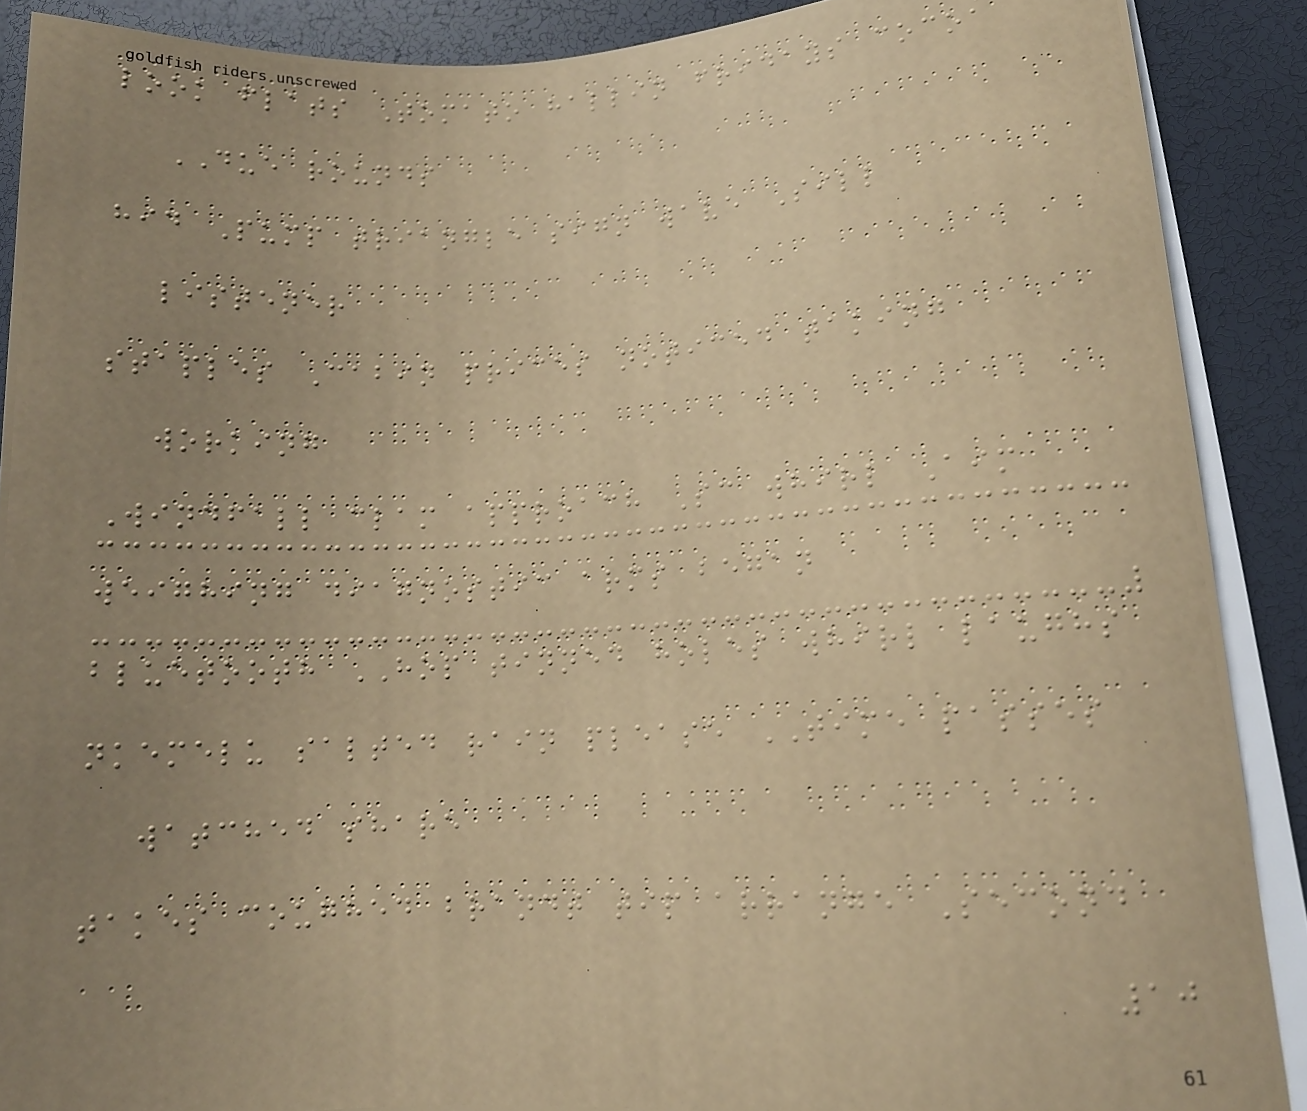look flats Tomato hallin fridays cocoa
DUE rounds
hid Pump triangle sign wave Sill
listener
staples Cabin prices noticed taking
working
Windfall clam approach Sc whirl Aim
weighing diagnostic arms began
bluetooth HOP tinned holes whirl laughs
nkemelu salted rain please TIME passes
watched share
takes coughed brandt tip arrange Second
10
